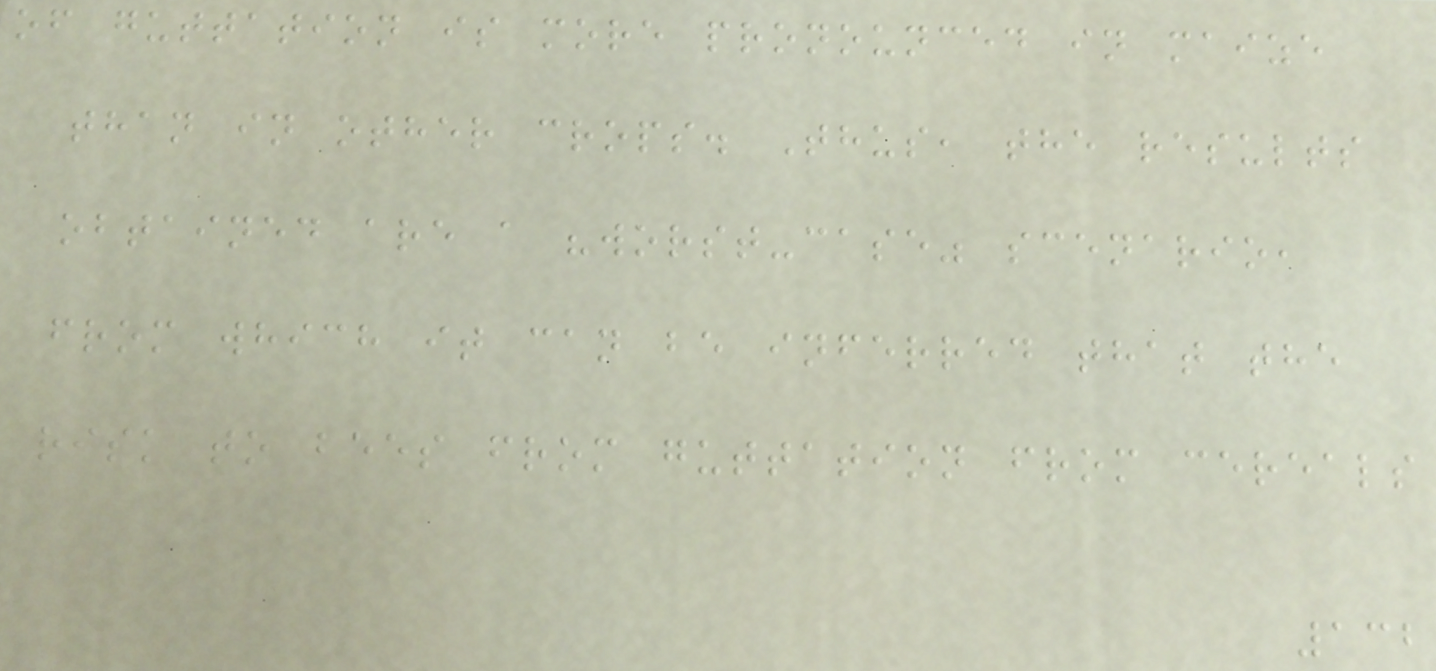of guttation is more pronounced in maize
than in other crops. Thus, the results
obtained are a "worst-case" scenario,
from which it can be inferred that the
risk to bees from guttation from cereals
132
